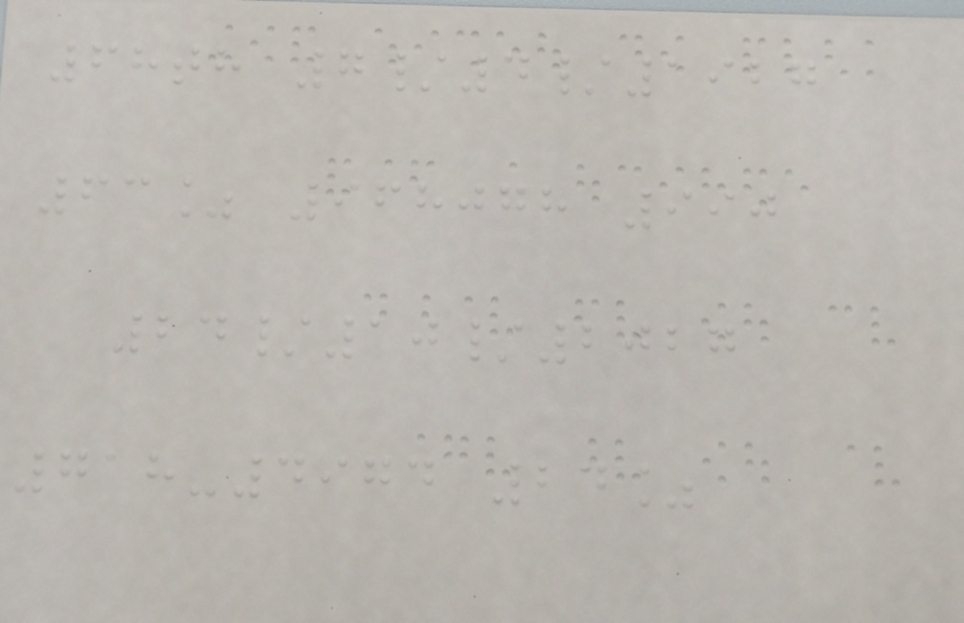68th 7/4/1927
63% 968078 990
24/10/2027
718-4974 24%
